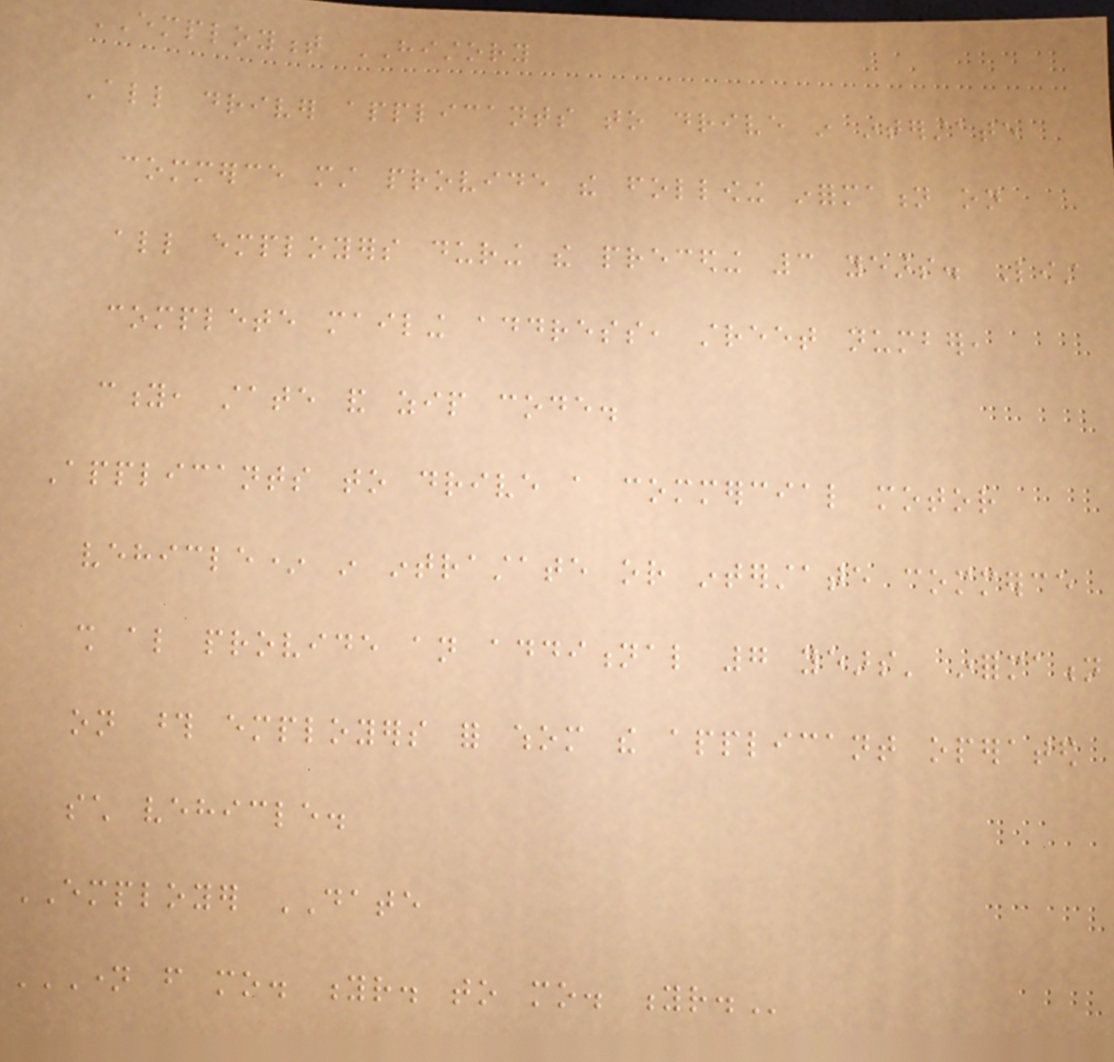EMPLOYMENT HISTORY
All driver applicants to drive in interstate
commerce must provide the following information on
all employers during the preceding 3 years. List
complete mailing address, street number,
city, state and zip code.
Applicants to drive a commercial motor
vehicle* in intrastate or interstate commerce
shall also provide an additional 7 years' information
on those employers for whom the applicant operated
such vehicle.
EMPLOYER DATE
NAME FROM MO. YR. TO MO. YR.
